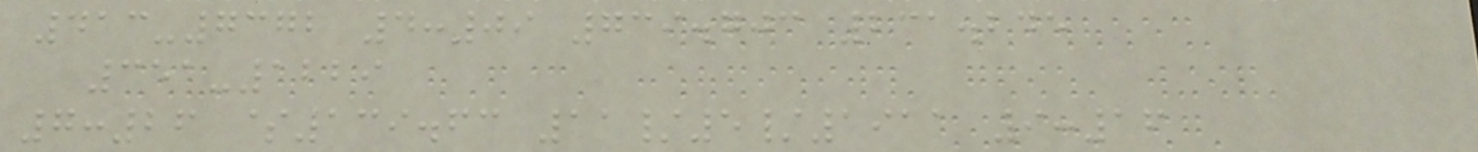413-7372 4:09 739.703 231.245
351-1229
7:26 $139.63 11/5/1911 9:16
